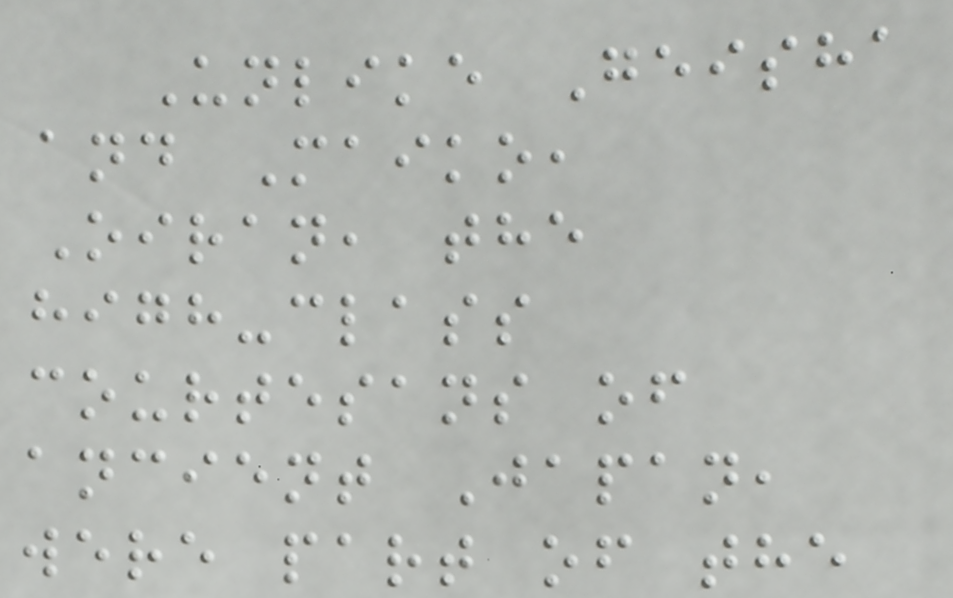Unlike Geisha
and Maiko,
Oiran, the
high-class
courtesans of
ancient Japan,
were part of the
